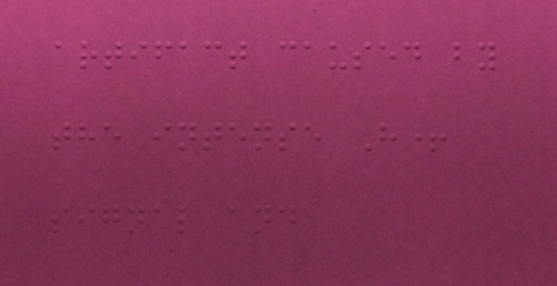artifact caused by
the intense H+
signal and
